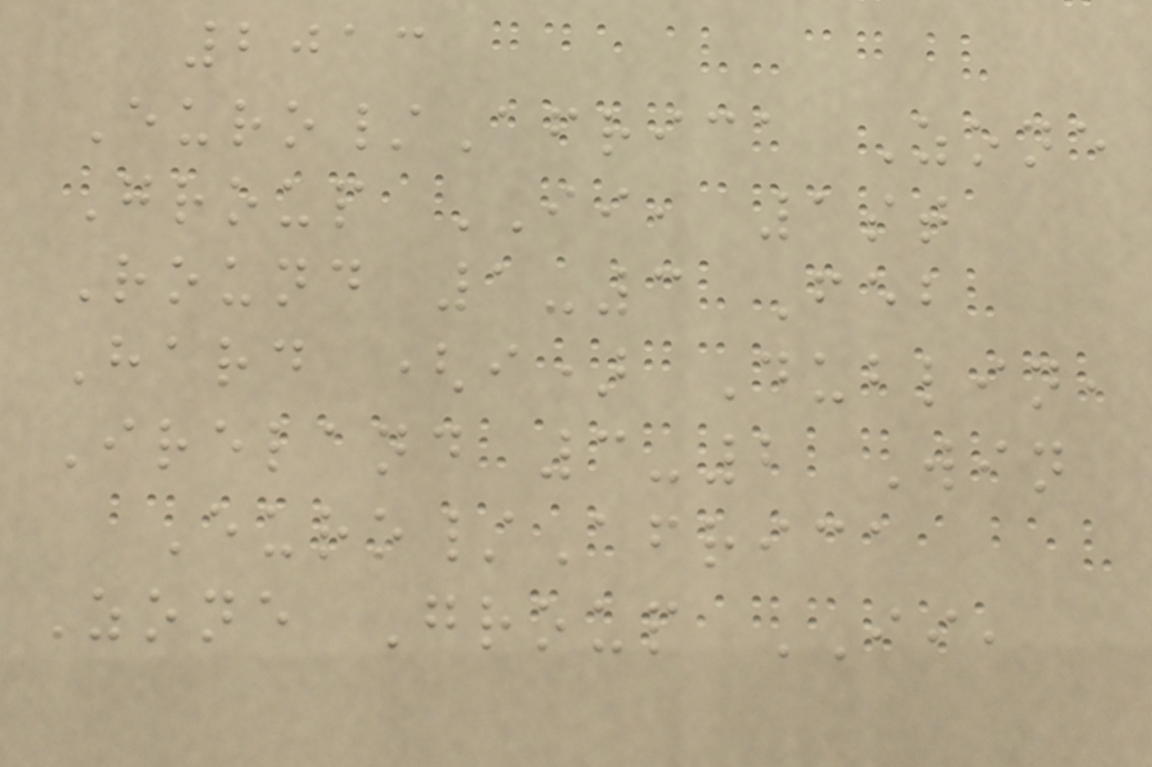2013
Euro/Africa Zone
Group II, 1st
Round 1-3 Feb
Hard (i) Dublin,
Ireland 3-2 Win
Euro/Africa
Zone Group II,
